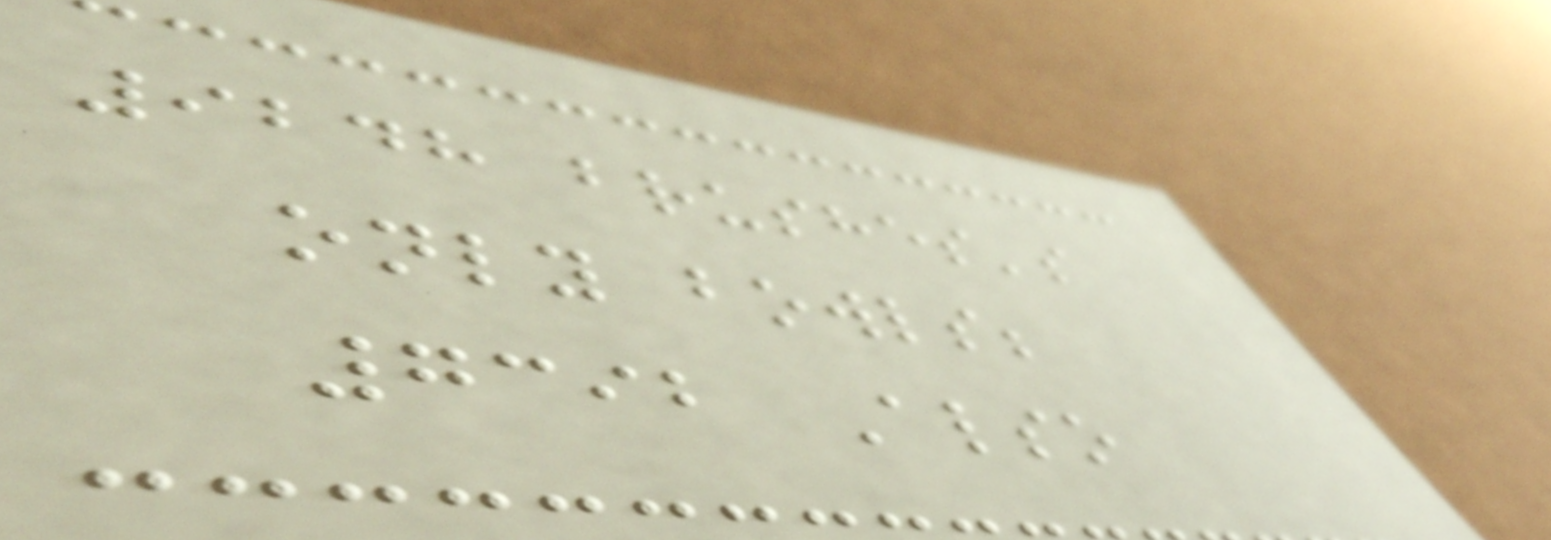9248 brushes's
only bowls;
7392 Also
